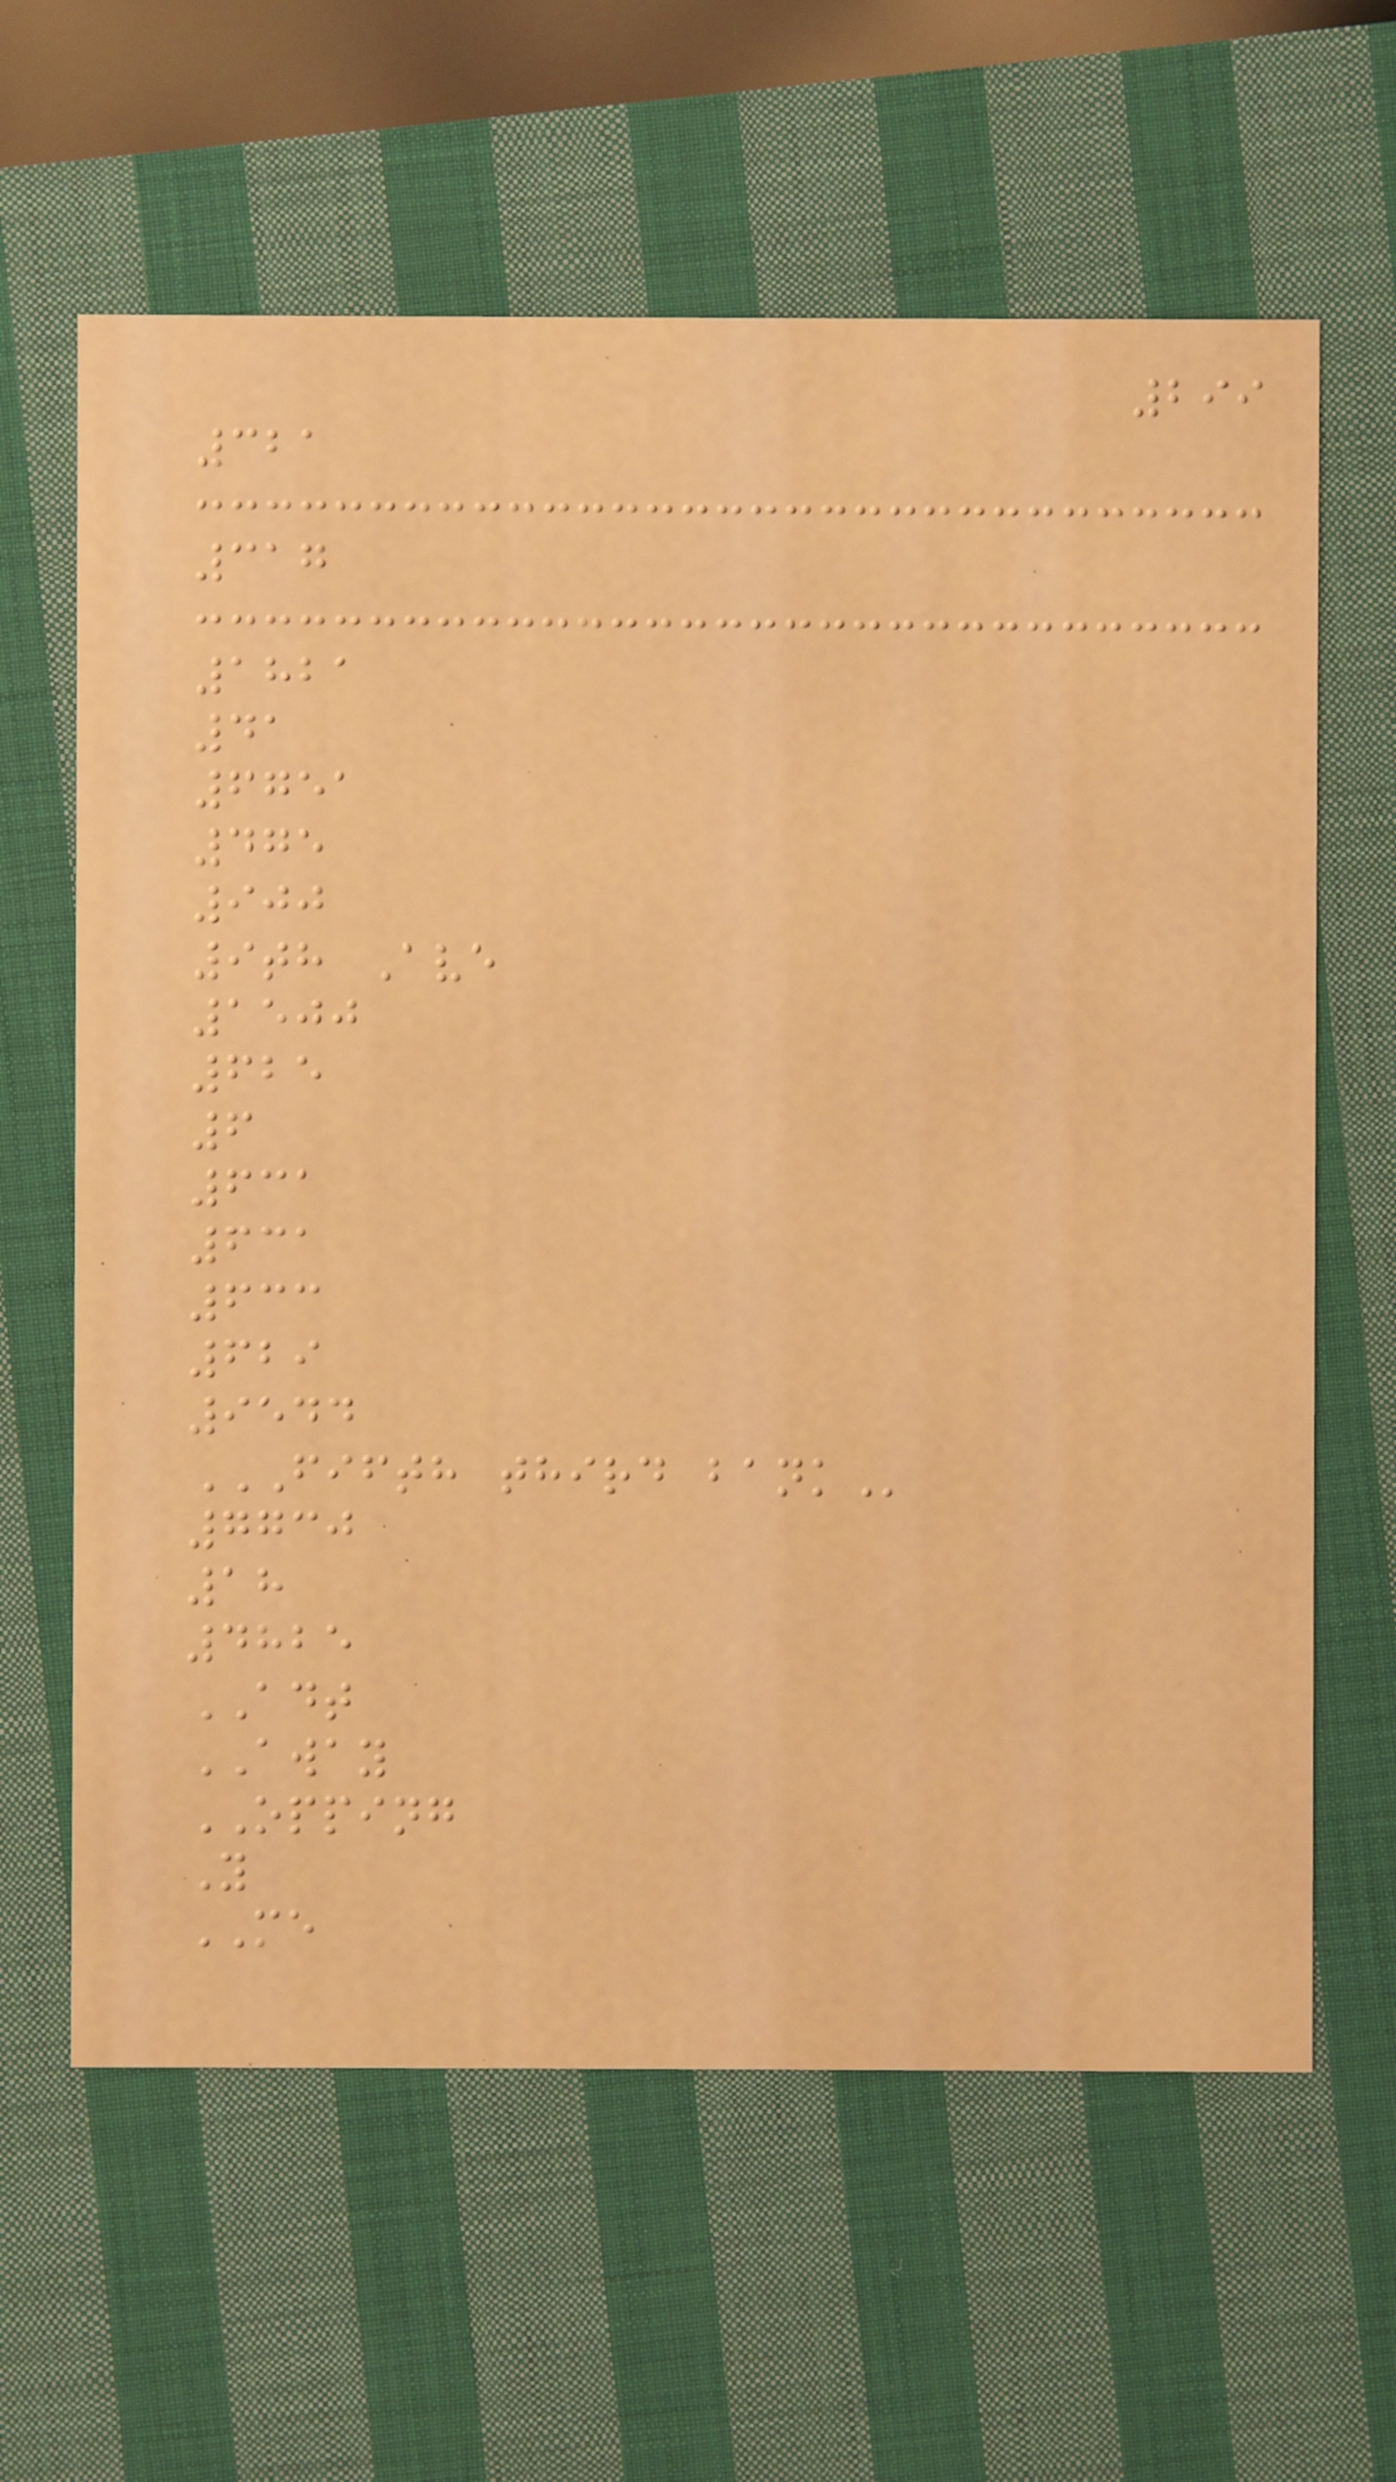299
321
317
1821
41
6751
475
900
9th Ave
1500
625
6
631
631
633
629
9544
FIFTH THIRD BANK
7730
18
4825
ADT
AWAY
OPPING
Y
ME
